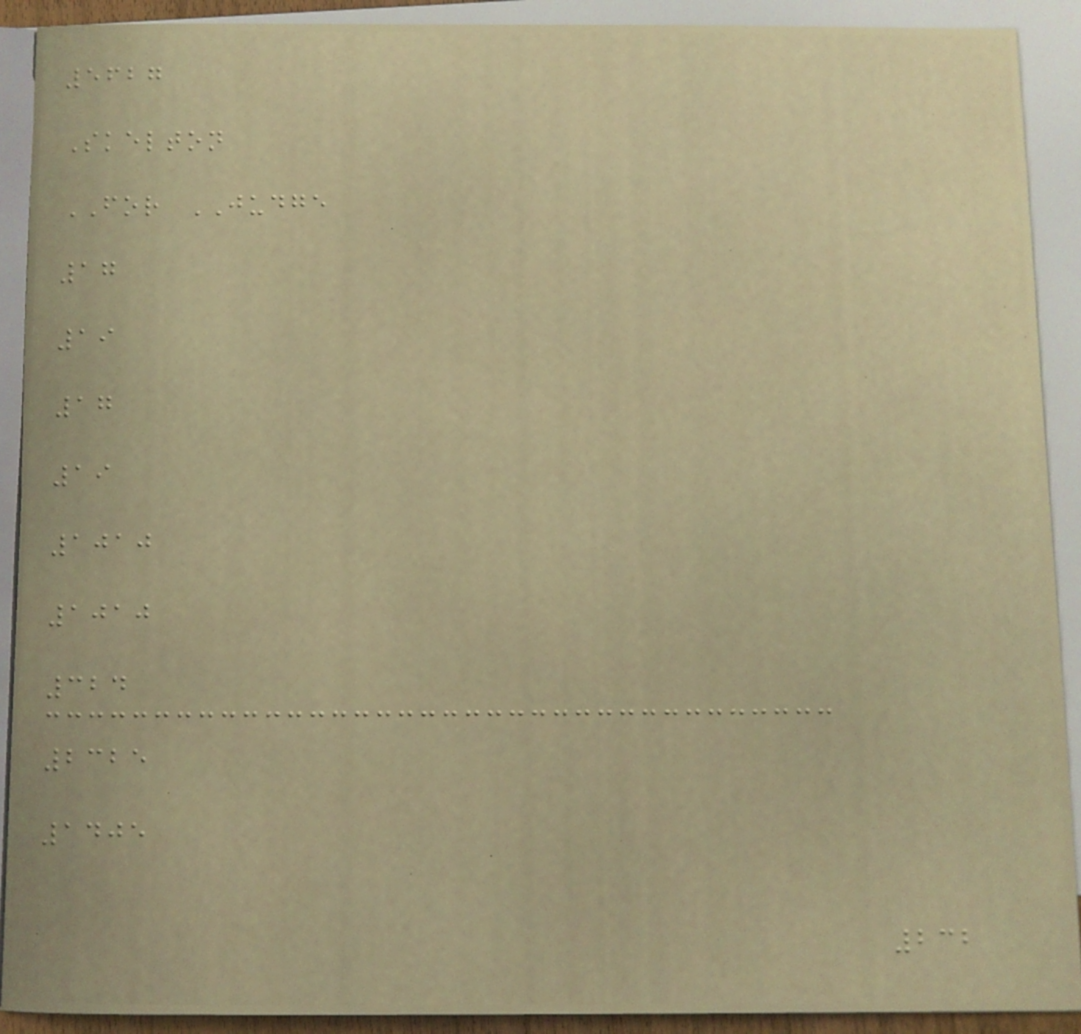5627
Skelton
FOR JUDGE
17
19
17
19
1010
1010
324
2325
1405
232
